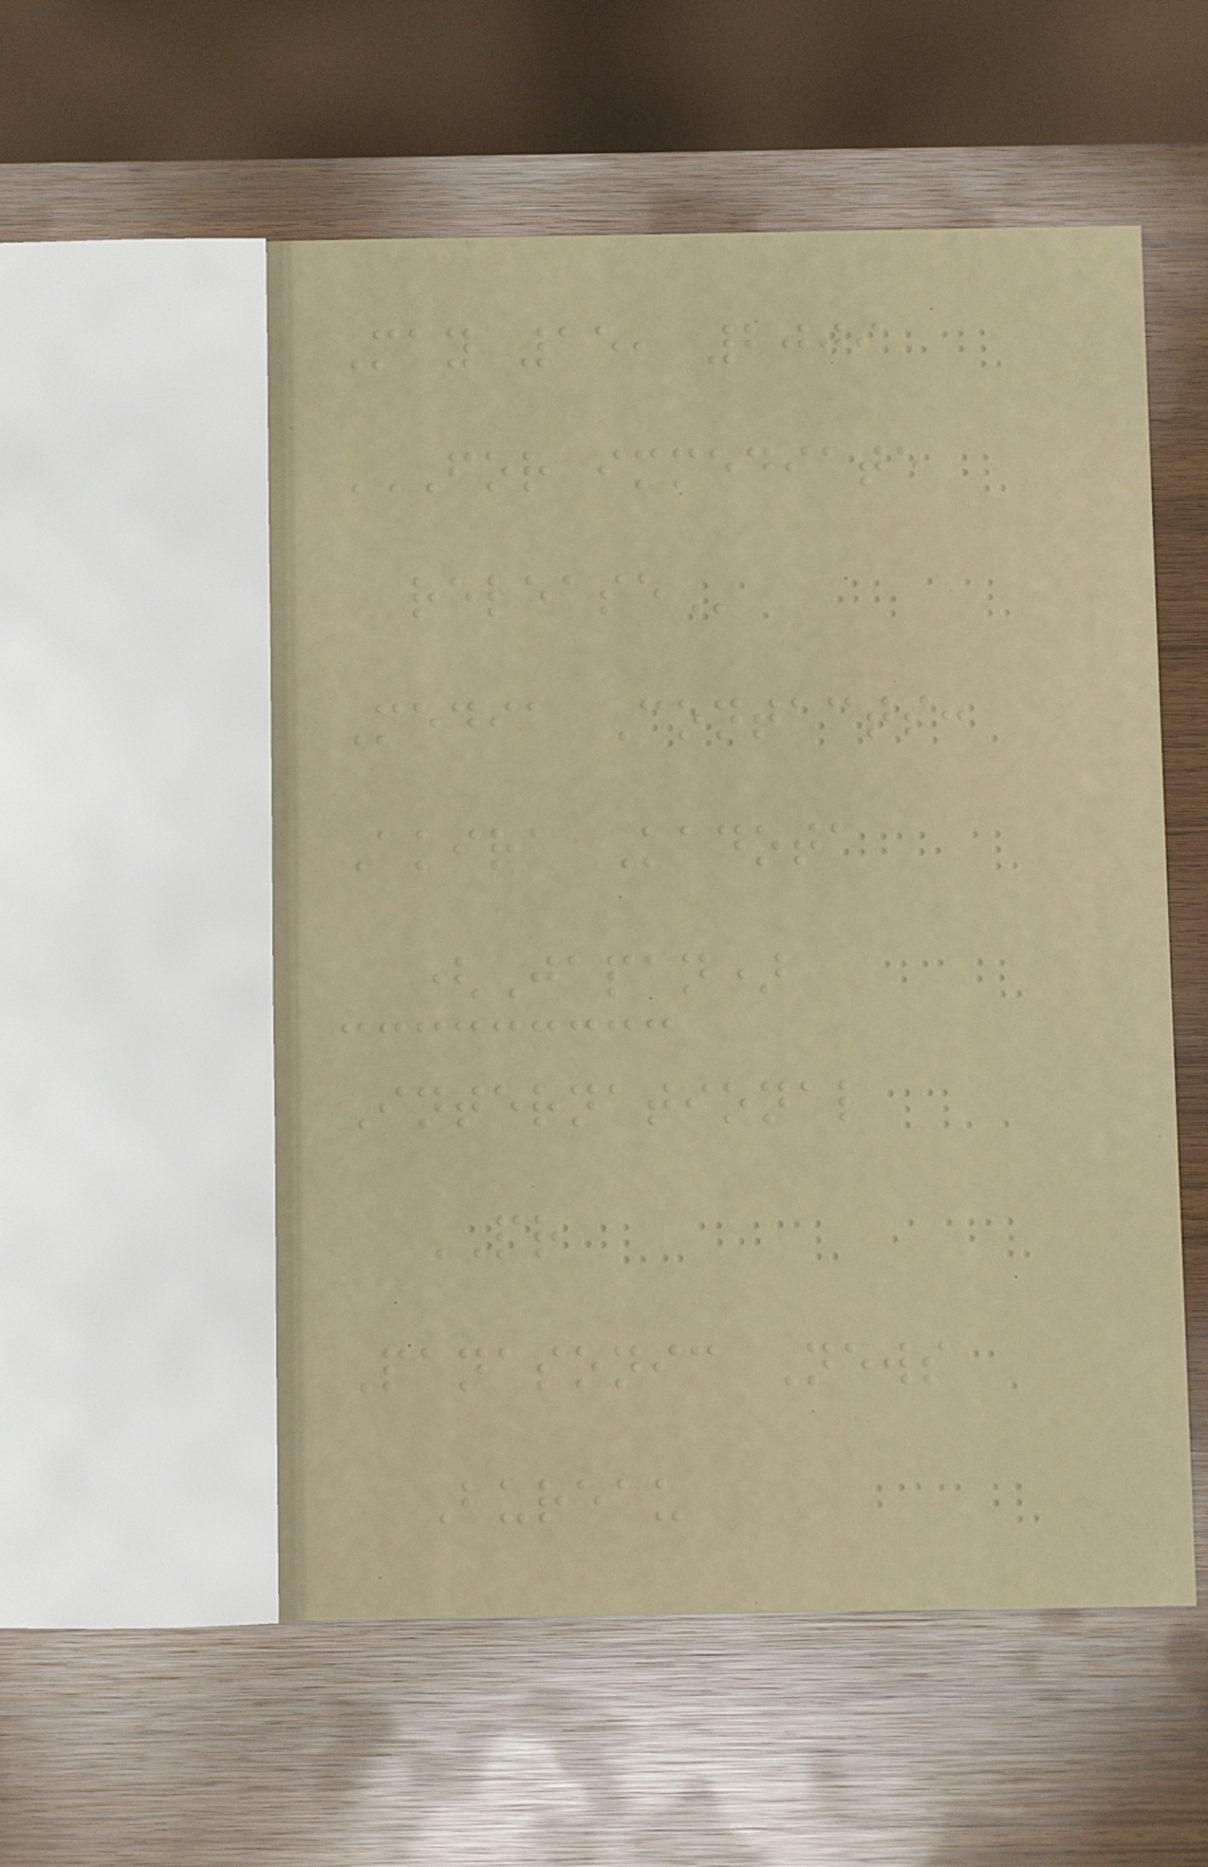May 15, 2009
FOR IMMEDIATE
RELEASE
Media Contacts:
Akira Kadota
(Japan)
International
PR
Panasonic News
Bureau
